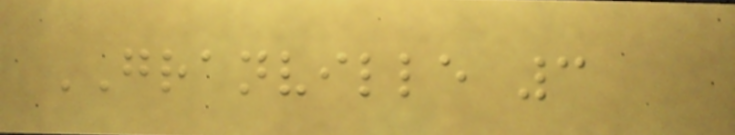GRANVILLE 3
